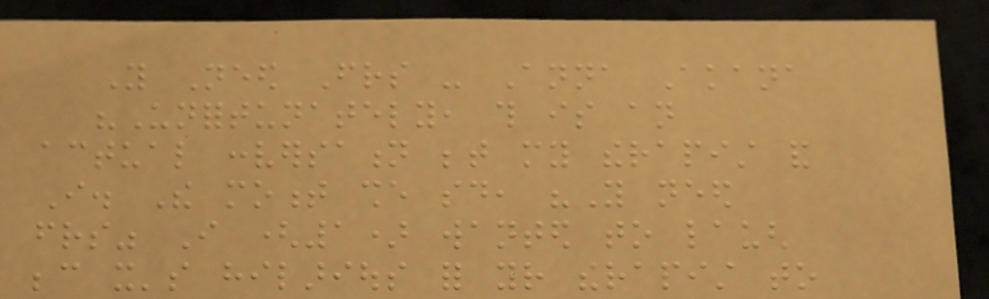You Need Friends - Anna Akana
"Unfortunately, this is an
actual conversation between my therapist and
I. The moment she said, "You need
friends" I (1) wanted to laugh
because it's hilarious for your therapist to
